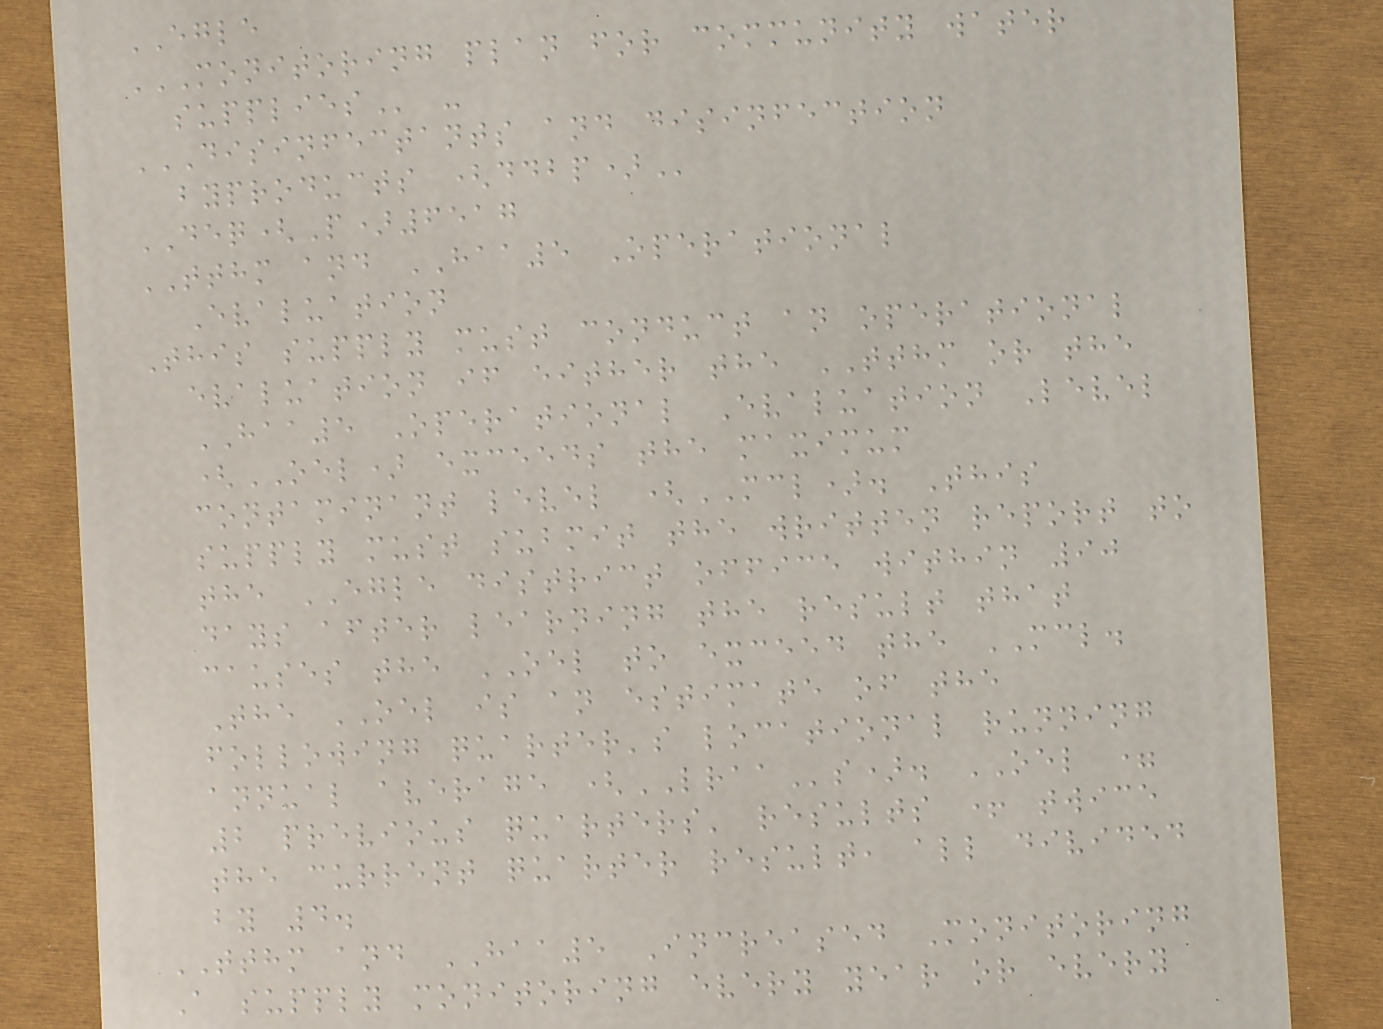EGLE
MONITORING PLAN FOR COMMUNITY WATER
SUPPLIES -
DISINFECTANTS AND DISINFECTION
BYPRODUCTS (DDBP)
DEQ(P)6517
TTHM and HAA5 Operational
Evaluation
This supply must conduct an operational
evaluation if either the TTHM or the
HAA5 Operational Evaluation Level
(OEL) exceeds the maximum
contaminant level (MCL). This
supply must submit the written report to
the EGLE district office within 90
days after learning the result that
causes the OEL to exceed the MCL.
The OEL is an estimate of the
following quarter's locational running
annual average (LRAAs). OEL =
2 previous quarters' results + twice
the current quarter result, all divided
by 4.
TTHM and HAA5 Increased Monitoring
A supply monitoring every year or every
